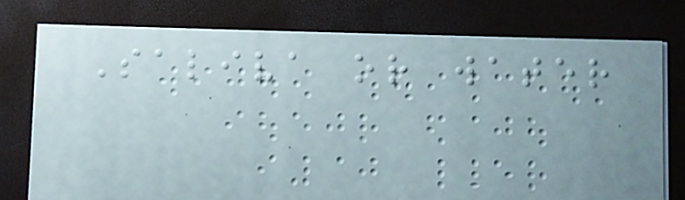Saliva or water
